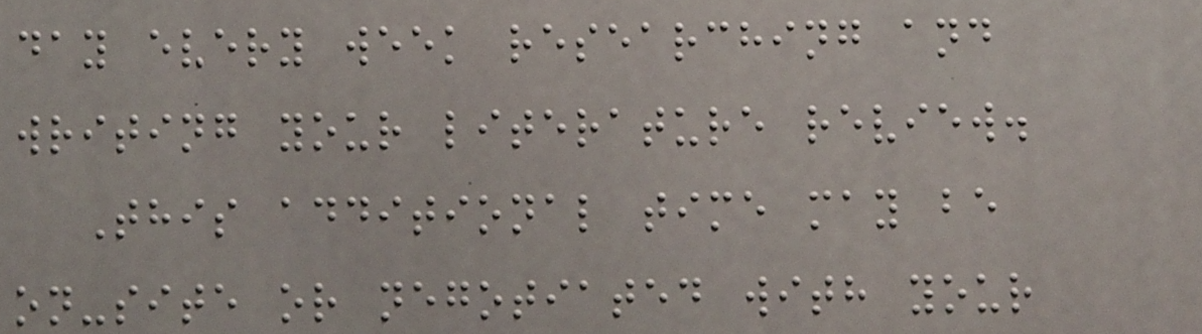day every week researching and
writing your literature review.
This additional time may be
on-site or negotiated with your
